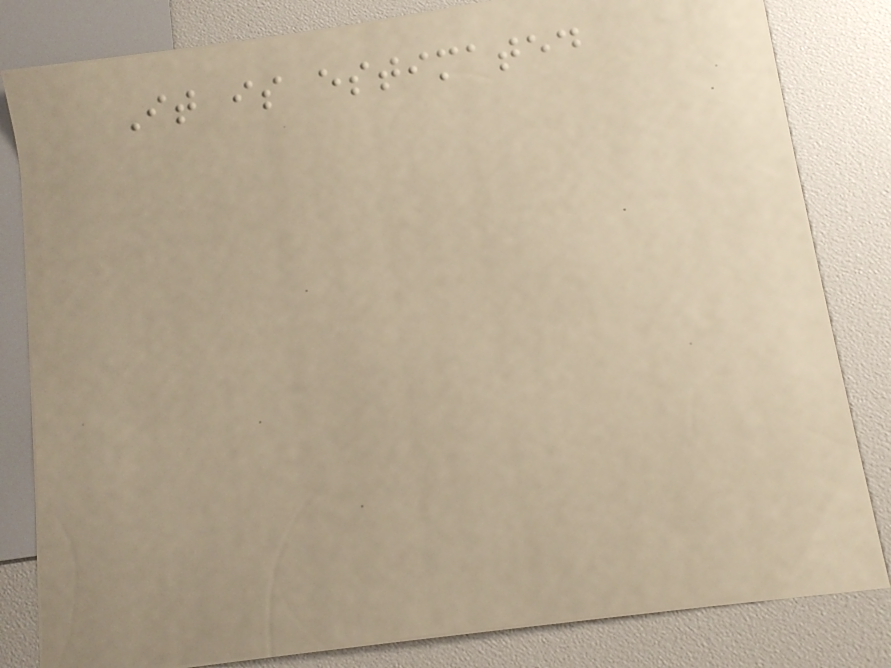It is estimated
